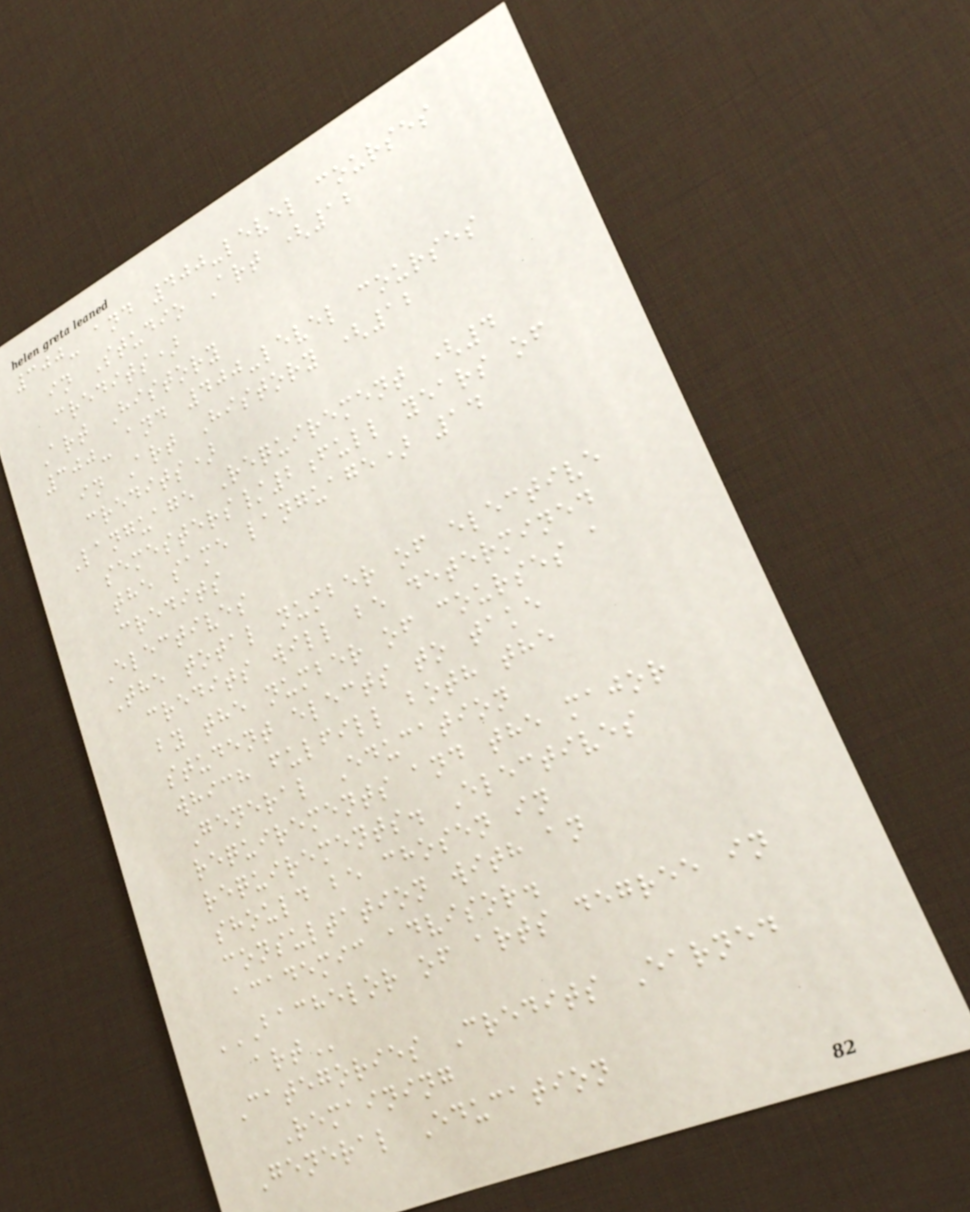300- and 400-level courses
in Studio Art (12
credits)
Art History
300- and 400-level courses
in Art History (12
credits)
Language Requirement (4
semesters/2full years of
the same language) 14
credits
Electives
The total number of elective
credits will be determined
by the number of courses a
student elects to take
which fulfill both the
General Education
requirements and the major
requirements. Electives
should be chosen in
consultation with an
academic advisor.
BACHELOR OF ARTS DEGREE IN
ART
Categories Credits Earned
Remaining
General Education
